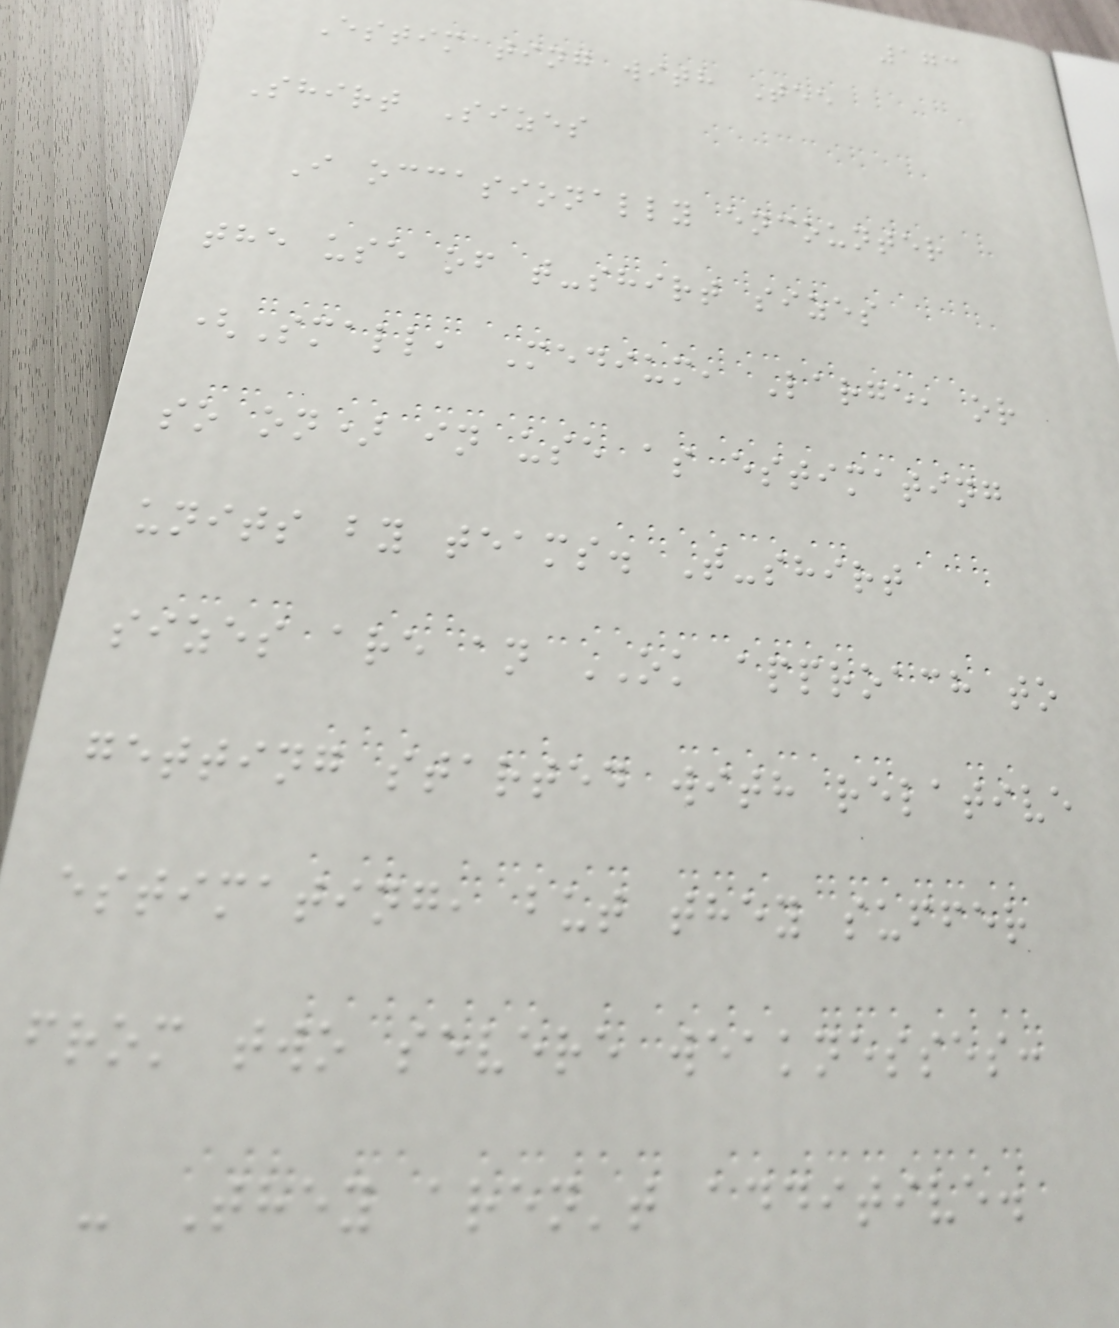173
Estimating with Tee
Shirt Sizes
I occasionally encounter
the use of t-shirt sizes
(Small, Medium, Large, or
so on) in use as estimating
units by teams. T-shirt
sizes are an OK approach to
getting started with relative
estimating, but they suffer
from two severe weaknesses:
- They aren't additive.
